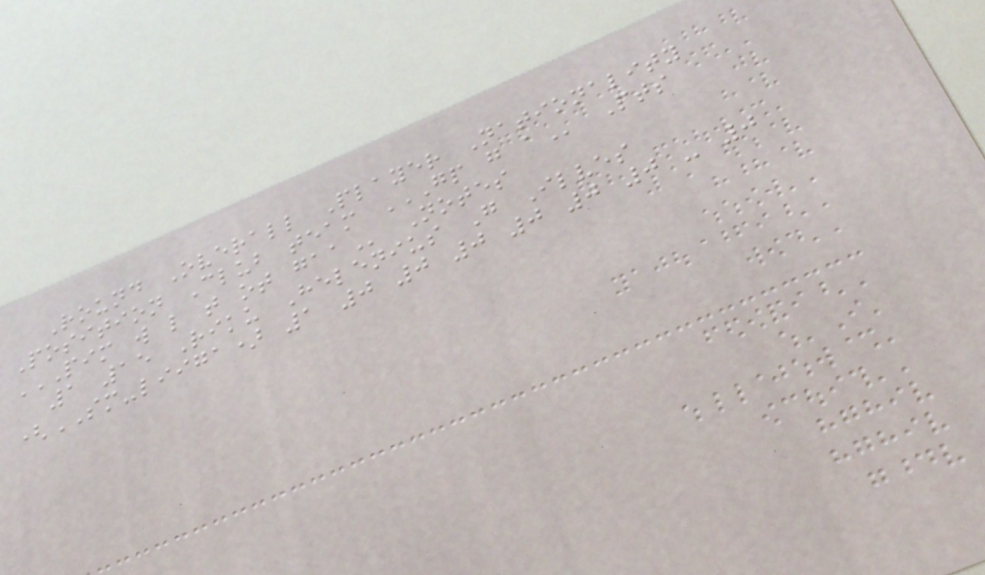Round Overall Player Nationality
Position Club team GP G A Pts
PIM W L T OT GAA Notes
1 15 Riku Helenius G Ilves
(SM-liiga) 1 0 0 0 0 0 0 - 0
